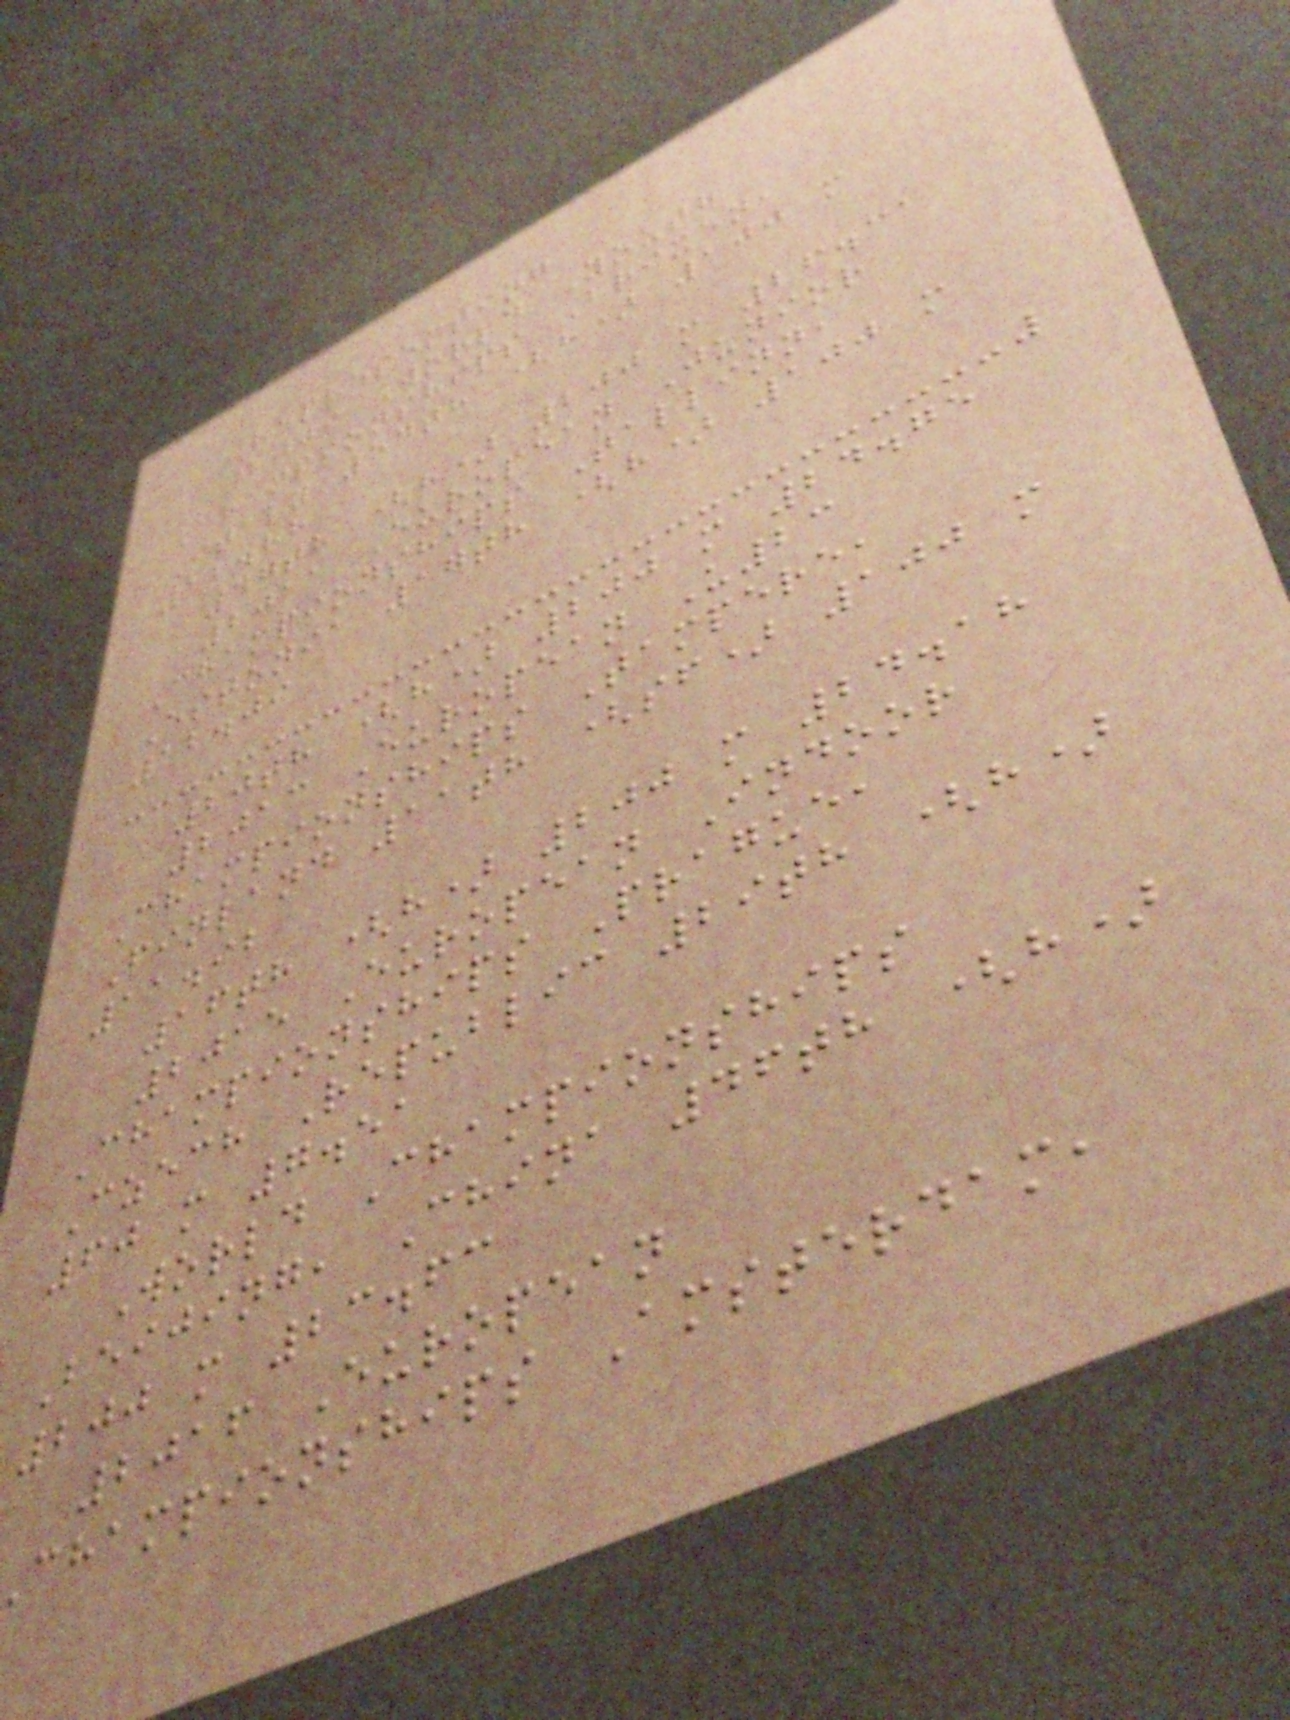Representing
2009 World Youth
Championships Brixen,
Italy 54th (h) 100 m
12.88
47th (h) 200 m 26.31
2011 European Junior
Championships Tallinn,
Estonia 17th (h) 100 m
12.09
20th (h) 200 m 24.75
2013 European U23
Championships Tampere,
Finland 11th (sf) 100 m
11.92
16th (h) 200 m 24.18
2015 European Indoor
Championships Prague,
Czech Republic 29th (h)
60 m 7.51
World Championships
Beijing, China 46th (h)
200 m 23.63
2016 European
championships Amsterdam,
